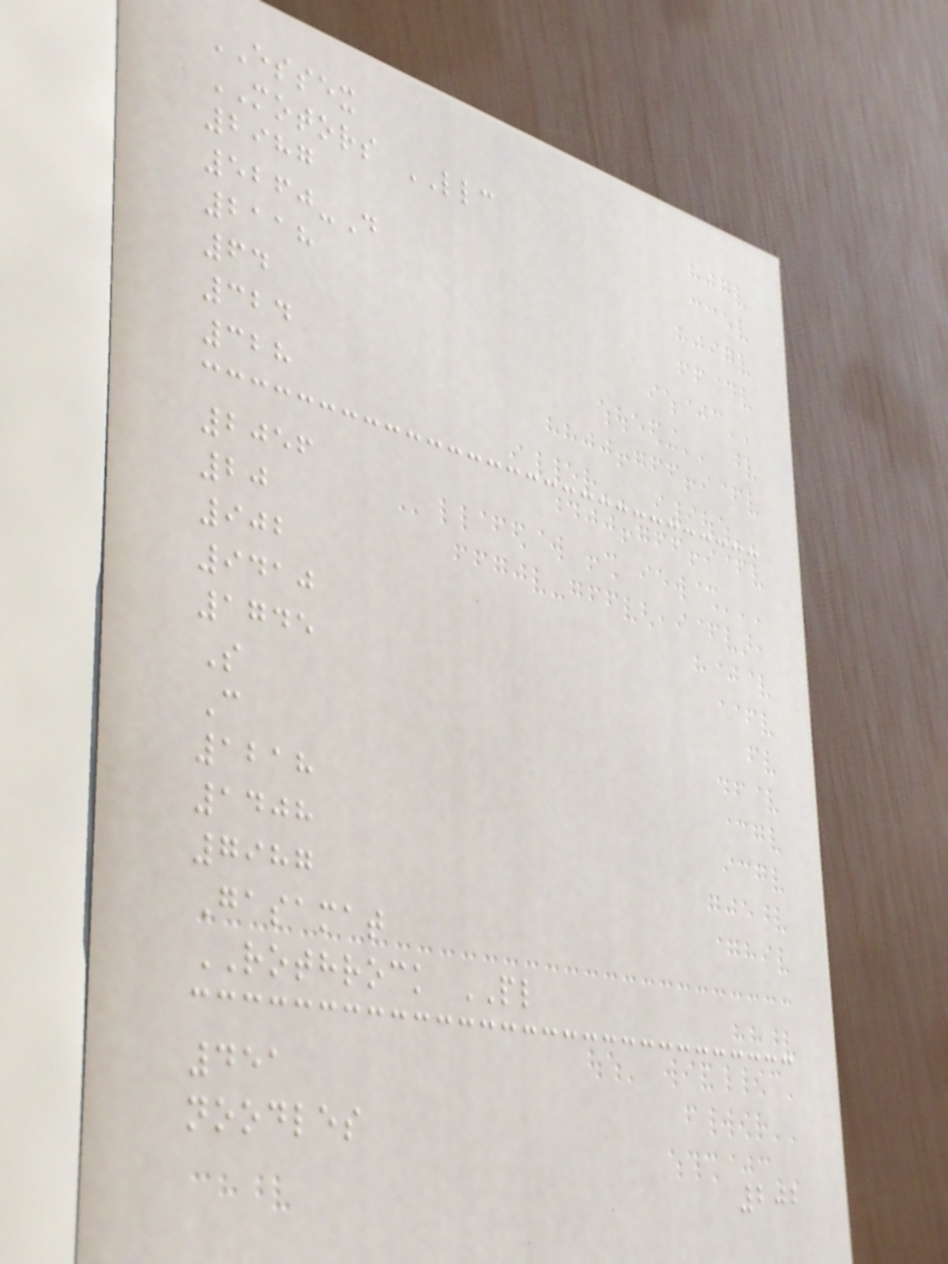ESSEX
MOTORS LLC
2987
5260-D
2118
64
324
328
2056
20
902
9410
1745
S
C
1218
1408
7987
Gasamat
ROTHROCK PL
451
noodles
202
